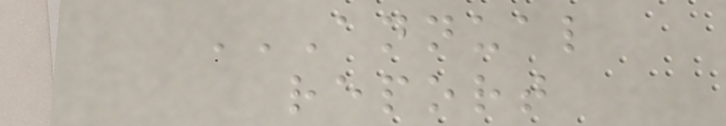ANNUAL
REPORT
